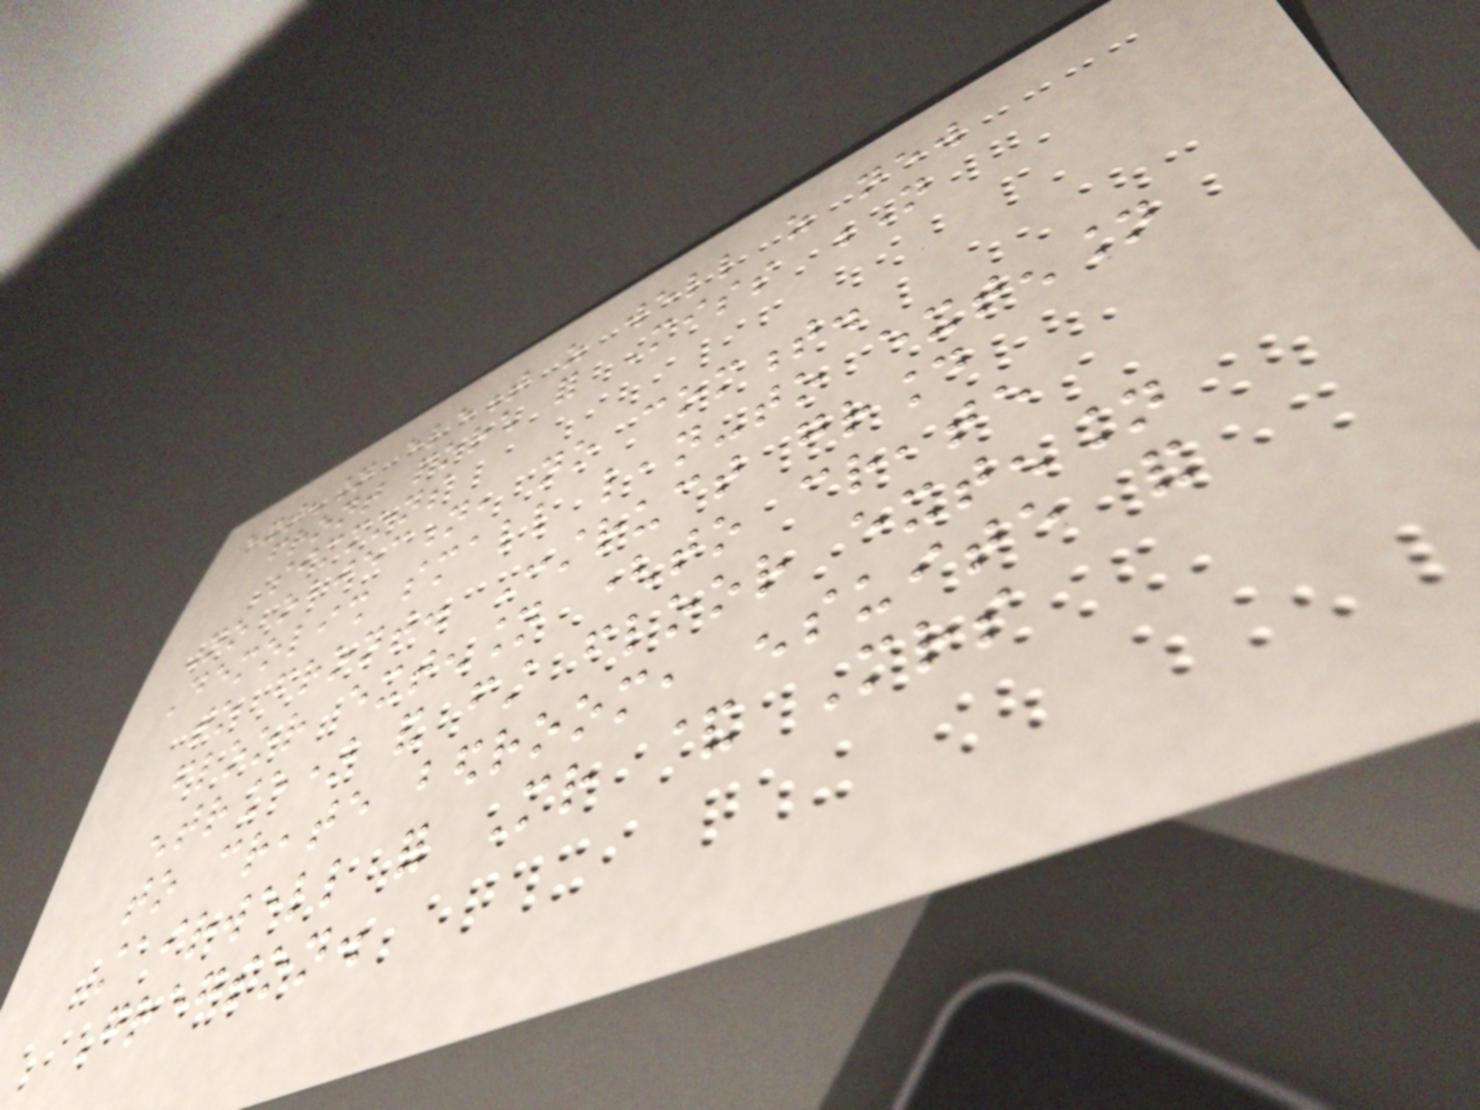extension element as well as new
front porch for Miss N
Simmons
No objection, no comment.
Demolish small lean-to extension
to front. Construct ground
floor extension (to create
entrance) and first floor extension
to create bedroom, ensuite and
stairwell for Mr & Mrs
Gregson.
